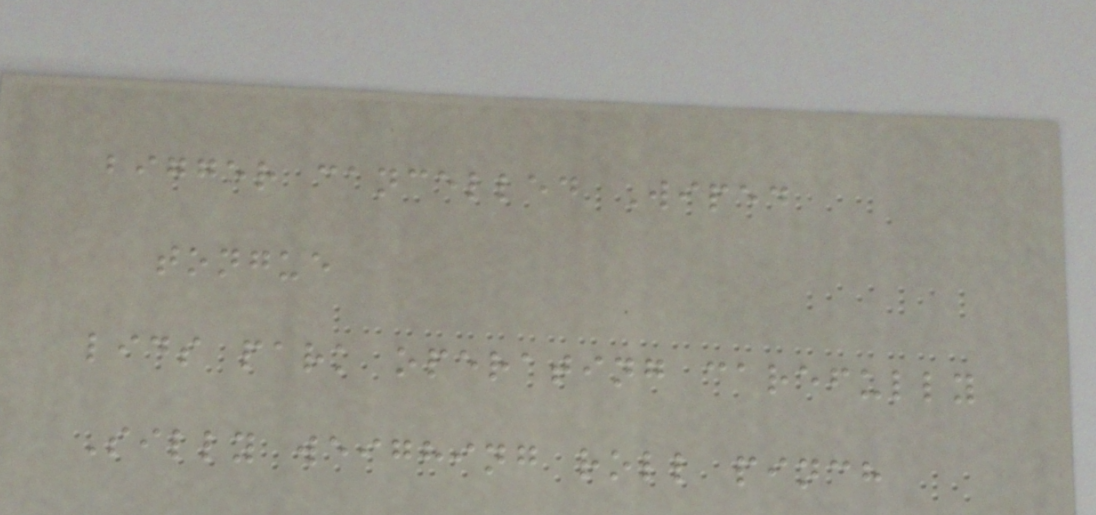bigger cancelled Wiped
tongue
lids park operating carefully
Silly weighing roll pinch
